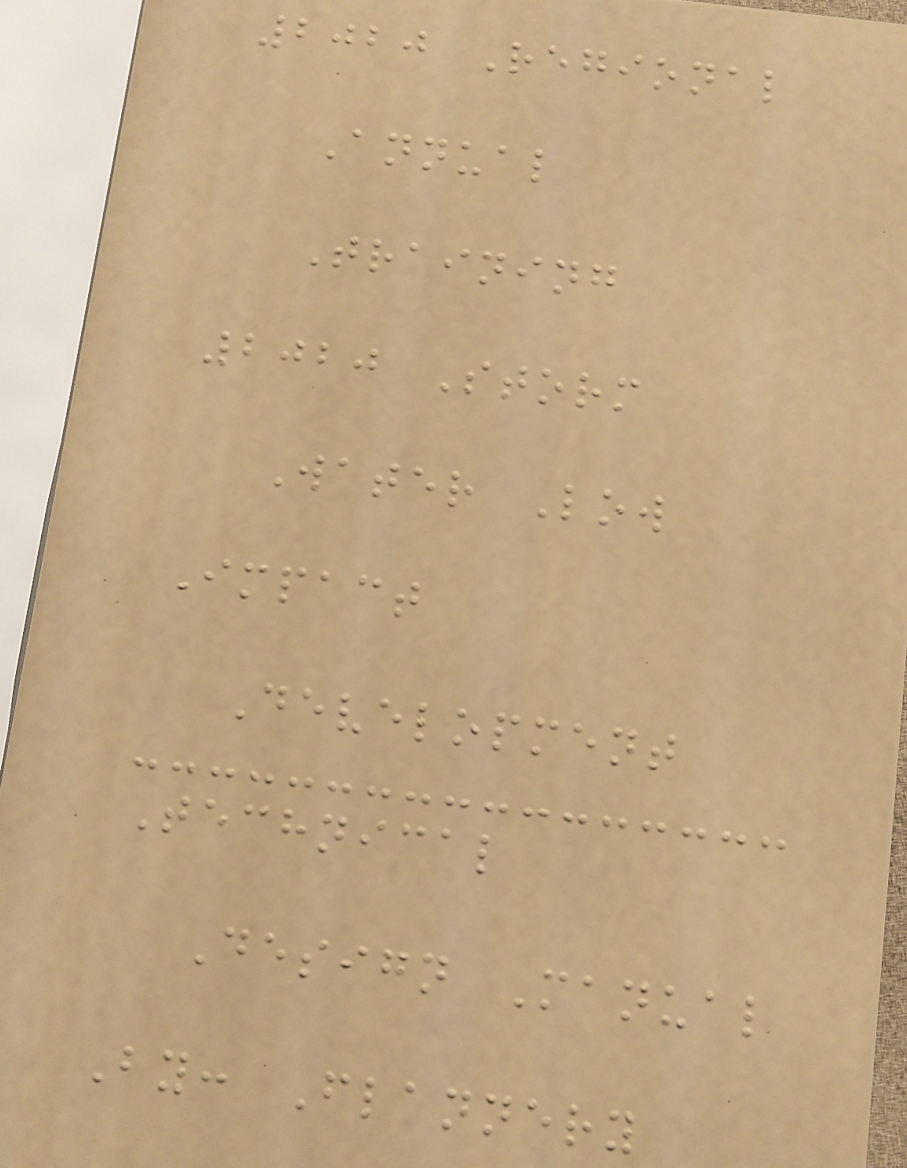2020 Regional
Annual
Training
2020 Storm
Water Low
Impact
Development
Technical
Design Manual
By: Flannery
